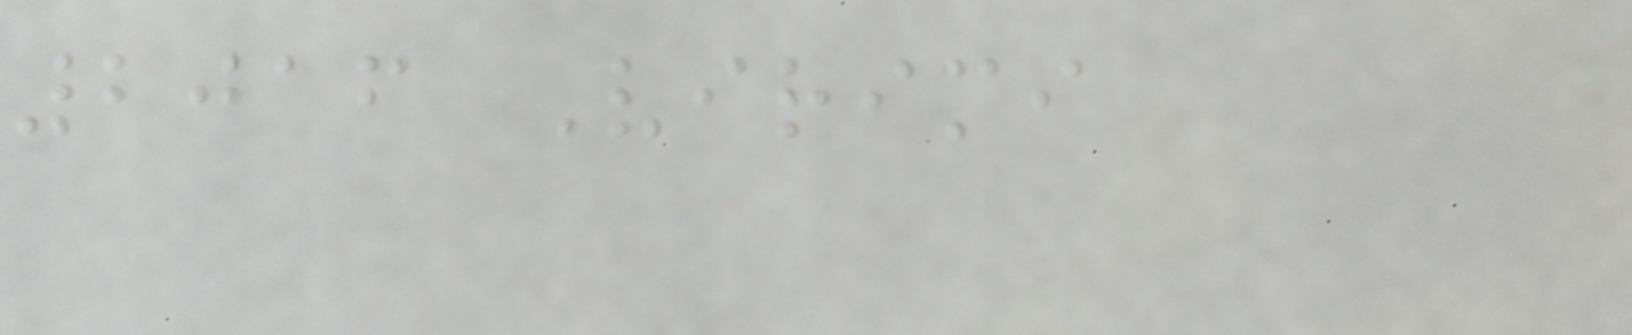2016 Virimi
